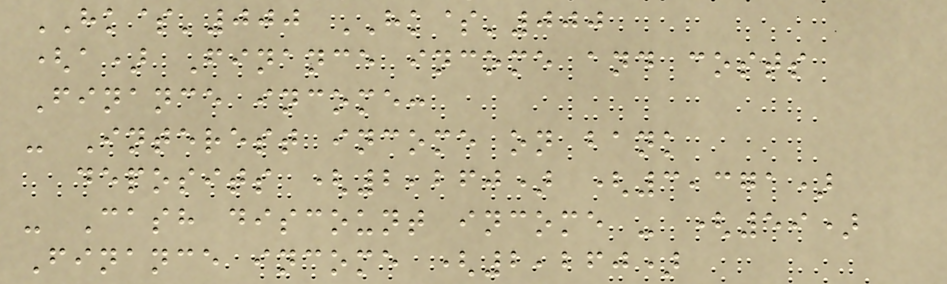HK$'000 HK$'000
(a) Finance income and costs
Finance income:
- Interest income on bank
deposits (2,260) (3,371)
- Cash discount income - (59)
Finance income (2,260)
